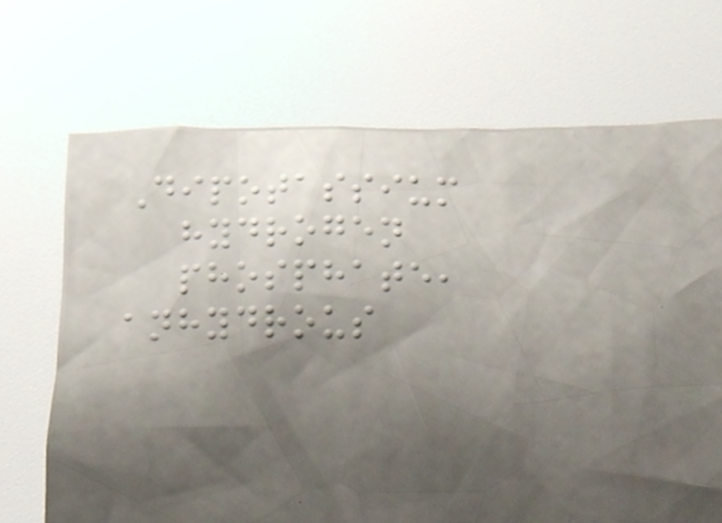Dipotassium
hydrogen
phosphate,
anhydrous
